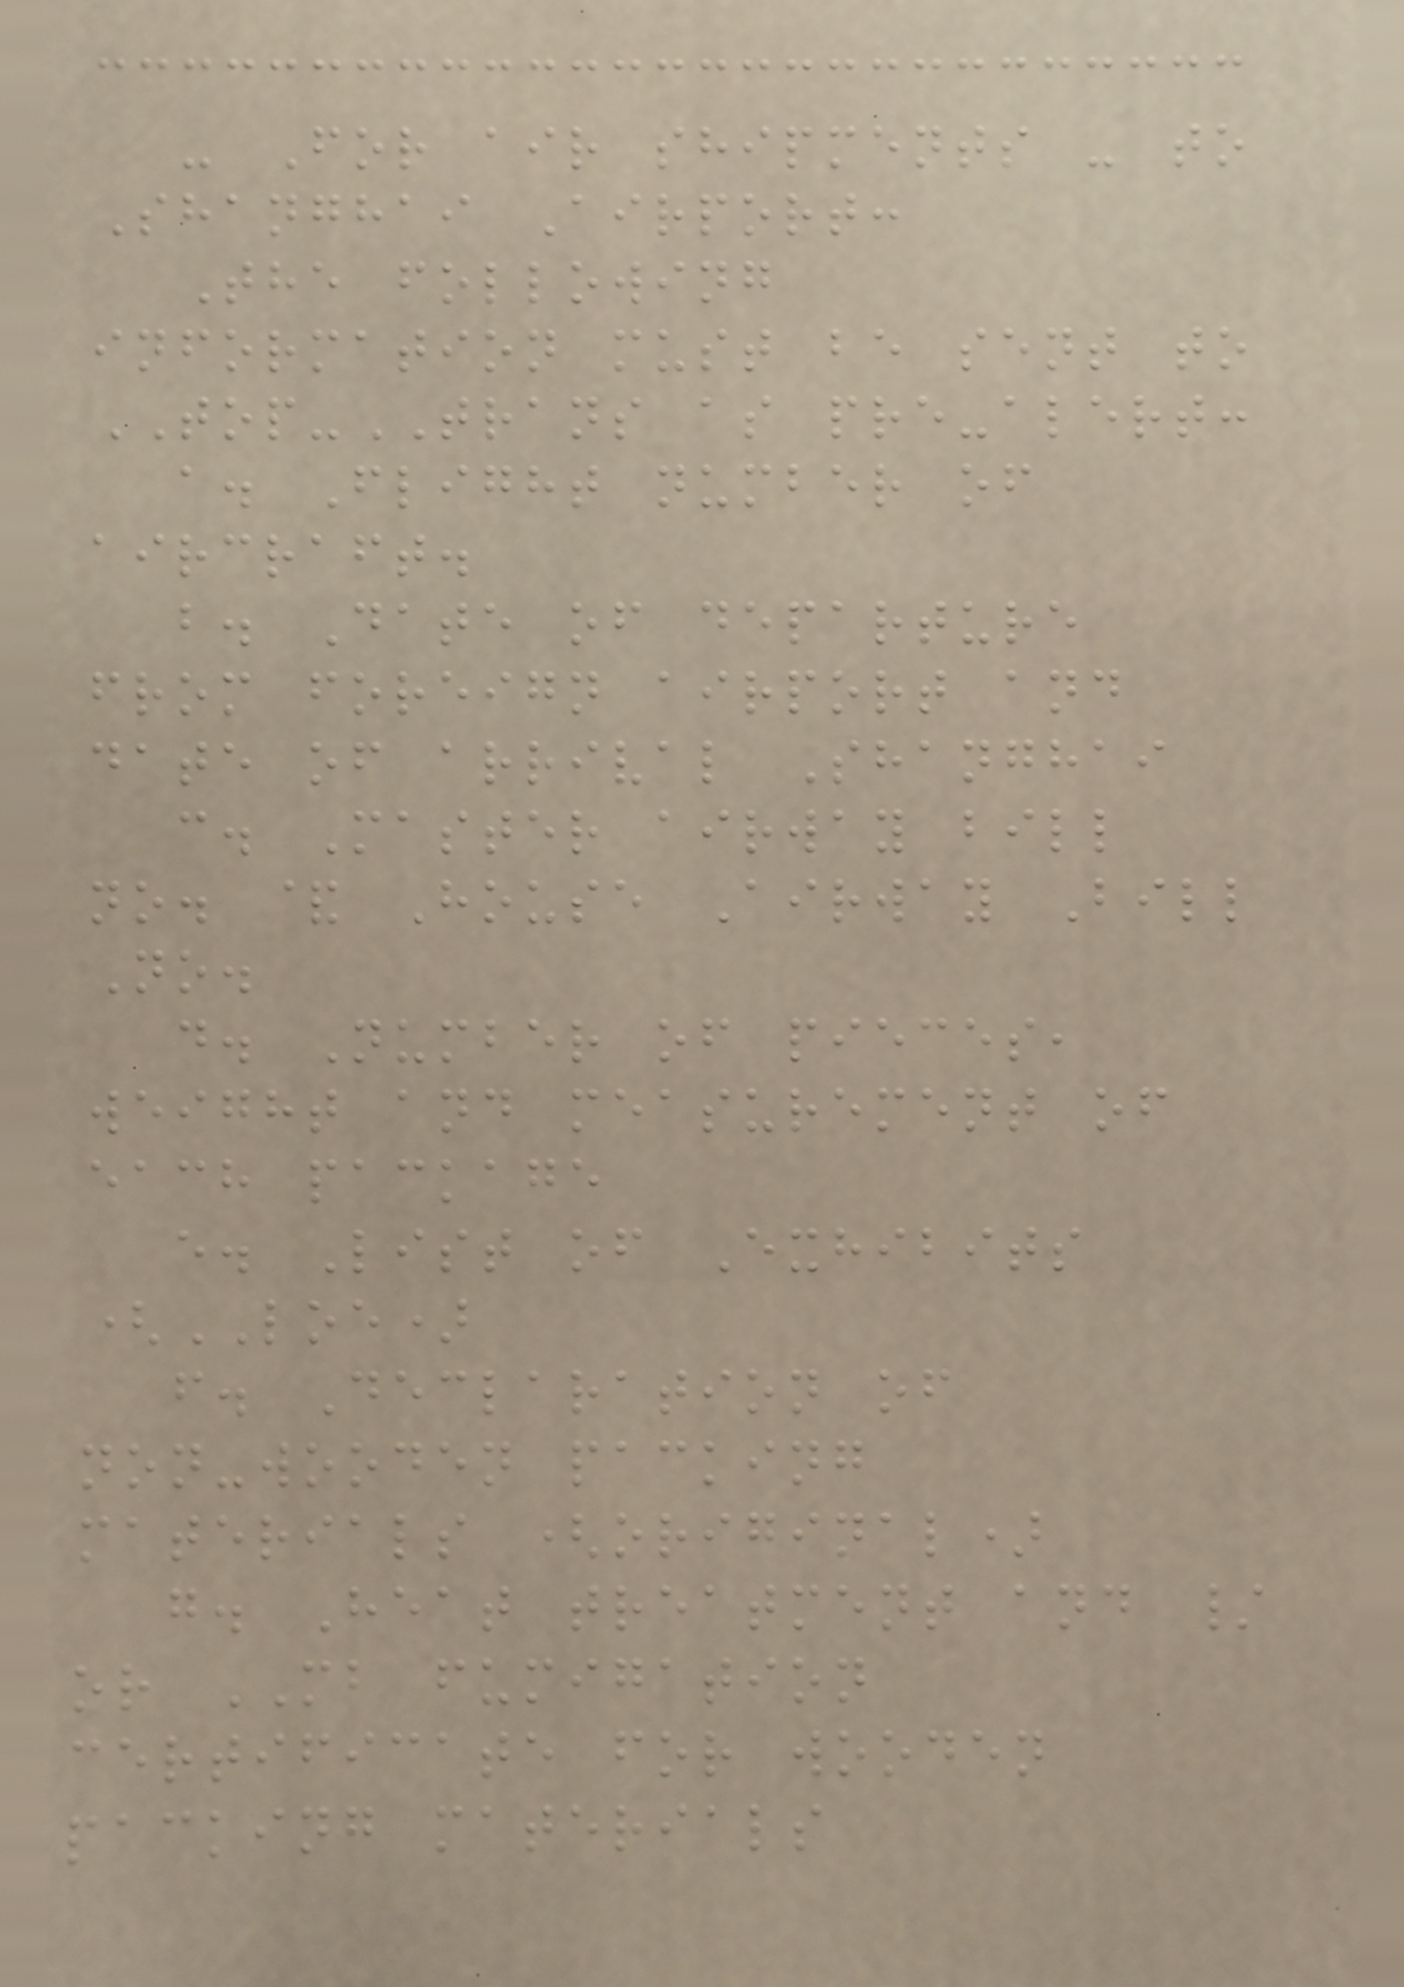- For air shipments - to
Shanghai Airport:
The following
information must be sent to
TOP-TRANS as pre-alert:
a. Flight number of
aircraft.
b. Date of departure
from foreign airport and
date of arrival Shanghai
c. Master airway bill
no. & House Airway Bill
No.
d. Number of pieces,
weight and measurement of
each package
e. List of Exhibits
(LOE)
f. Declaration of
non-wooden packing
materials (original)
g. Heat treatment and /
or MB fumigation
certificate for wooden
packing materials
